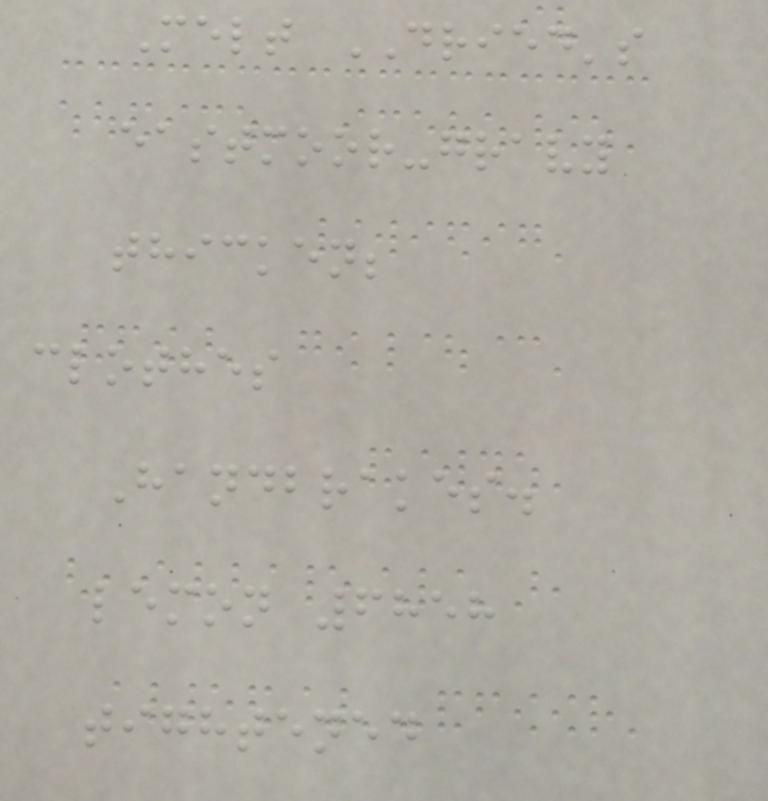Melt DRIED's
eastmoor-gravy
thicken;
clothes
Handbrakes.
lemon 6858
tightened
